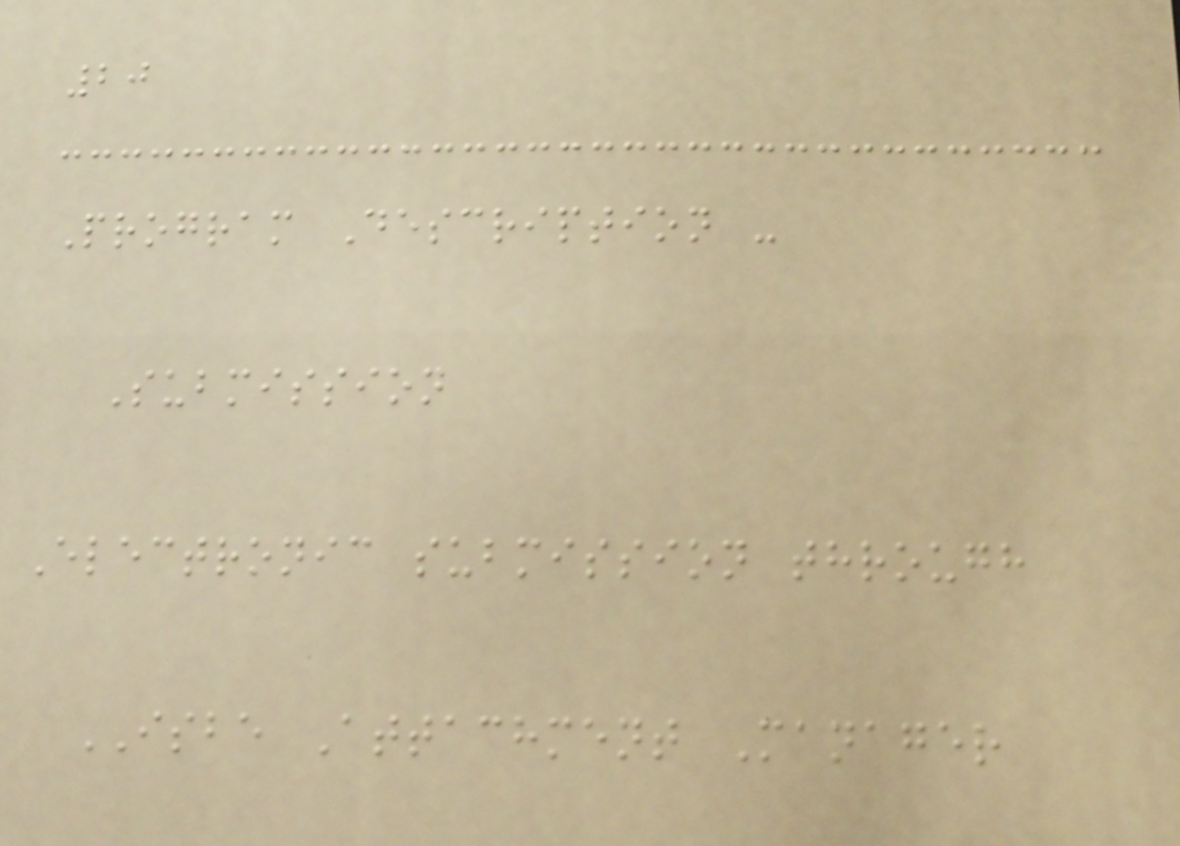20
Program Description -
Submission
Electronic submission through
ISBE Attachment Manager
